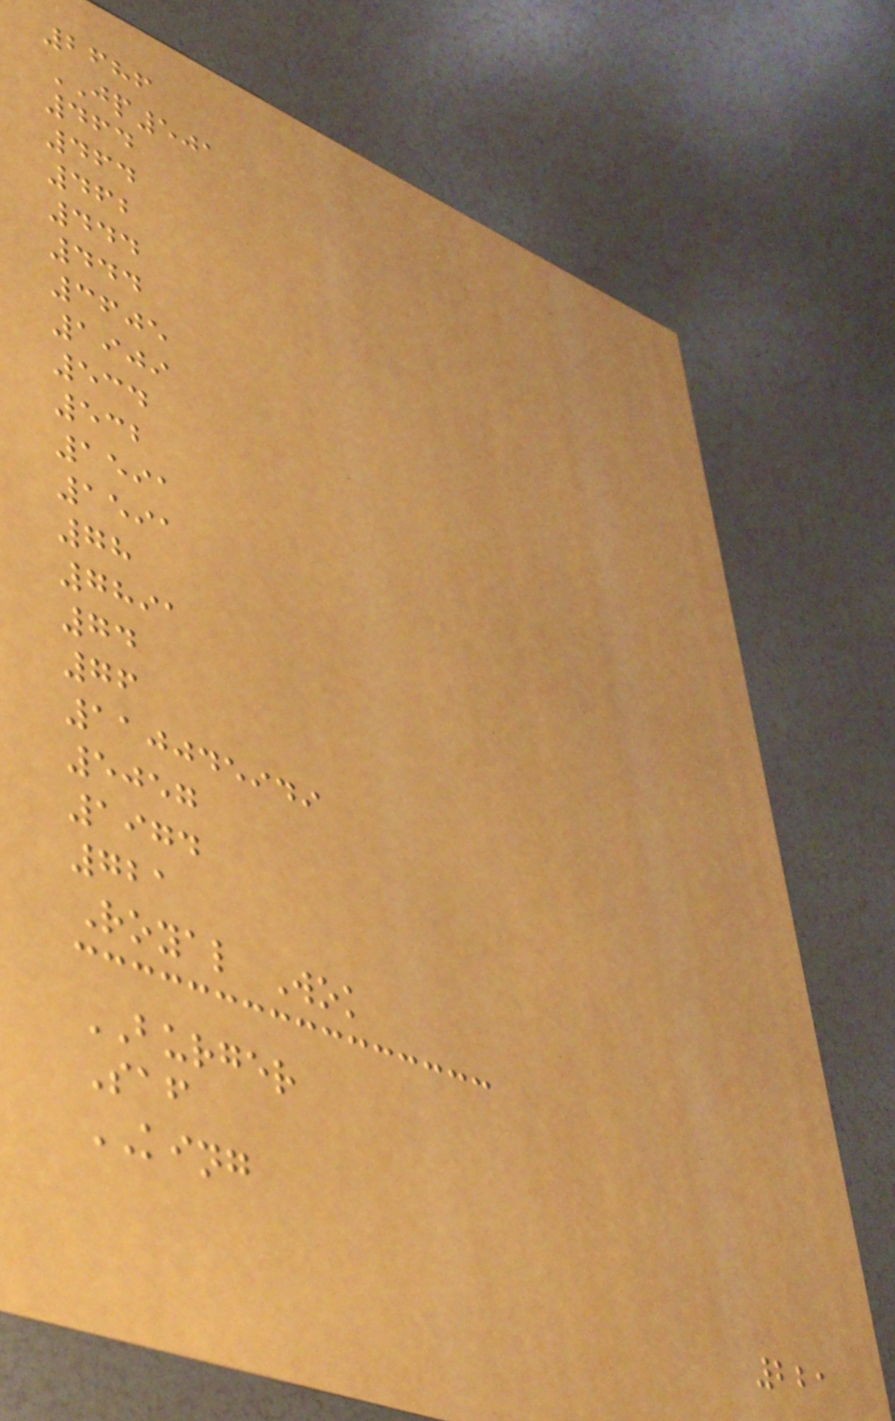2686
JP501
464
464
462
444
444
3605
1909
534
532
1591
1591
78
7891
74
76
110045949
5057
1974
721
Royal Wok
BURGER
Saf
KING
221
